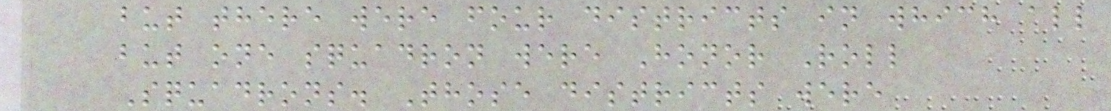but there were four districts in which all
but one squadron were Honor Roll
Squadrons. Those districts were
